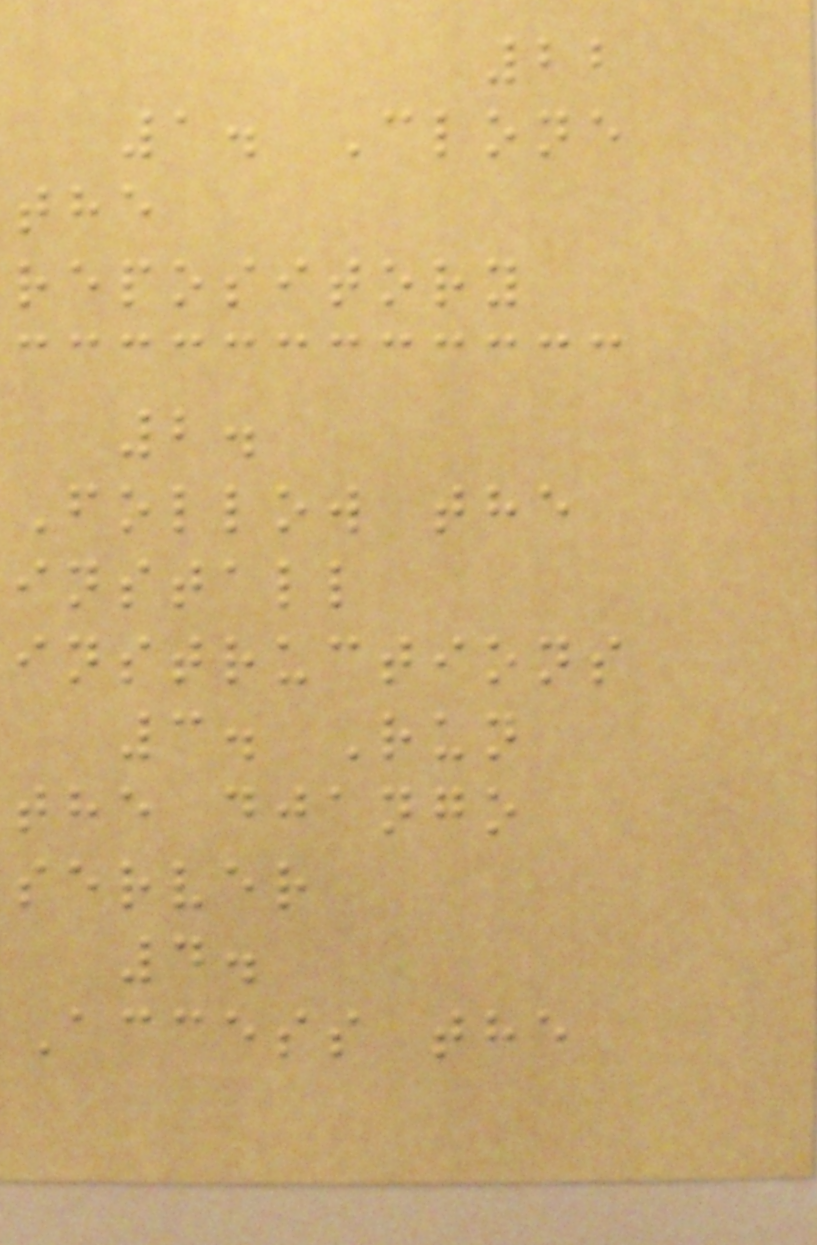22
1. Clone
the
repository
2.
Follow the
install
instructions
3. Run
the django
server
4.
Access the
